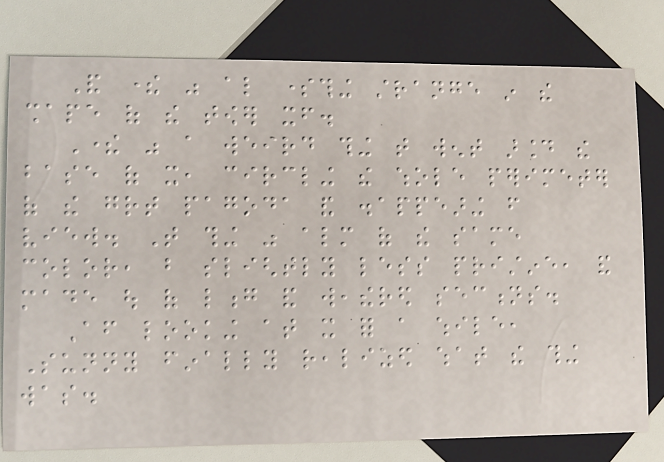And there was also something strange in the
shape of the tower itself.
There was a weird thing that went around the
base of it, circling the whole perimeter
of the great pagoda and disappearing from
view. That thing was almost of the same
color, but slightly less pristine, and
made out of long and weathered sections.
After looking at it for a while,
Sunny finally realized what the thing
was.
